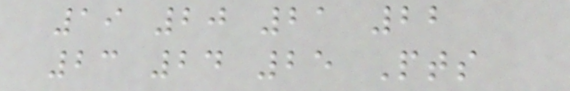19 20 21 22
23 24 25 Pts
